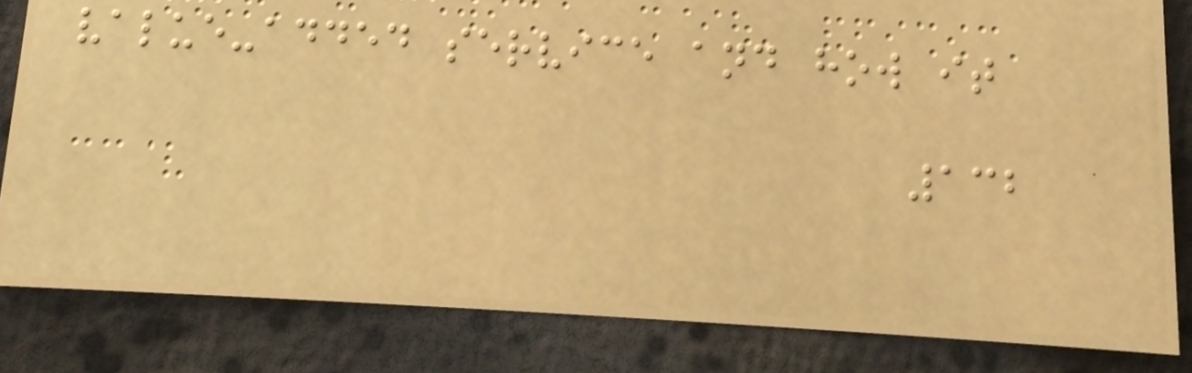value-added service and how it
132
